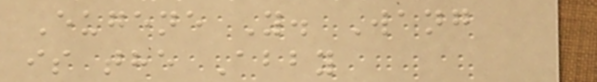Eugene Y. Wang
is the Abby
